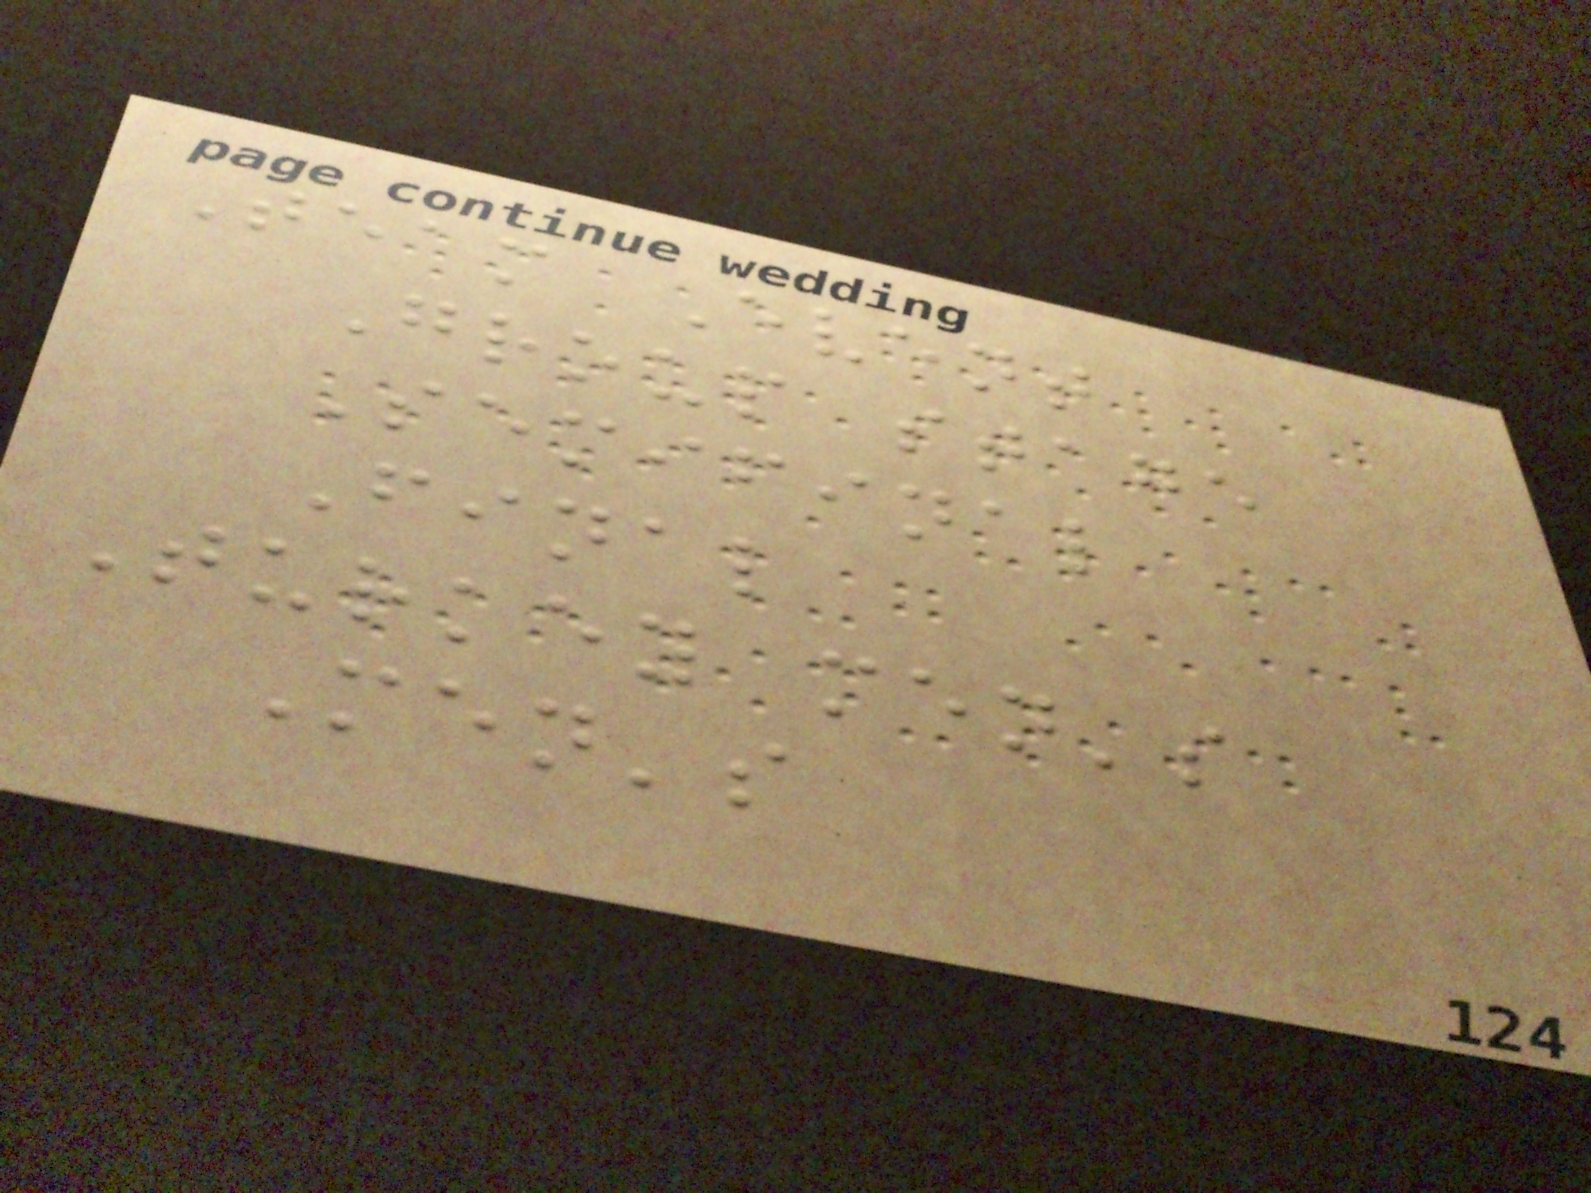Team Event
Group stage
Semifinal
Final
Turkey men's
Men's
